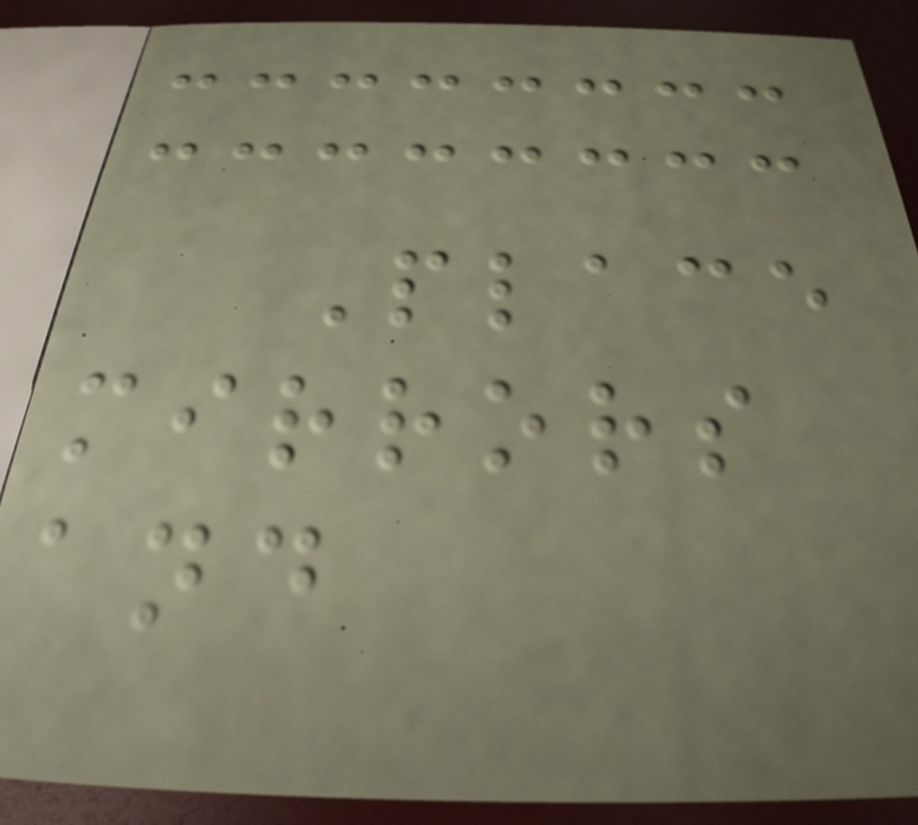Place
mirrors
and
